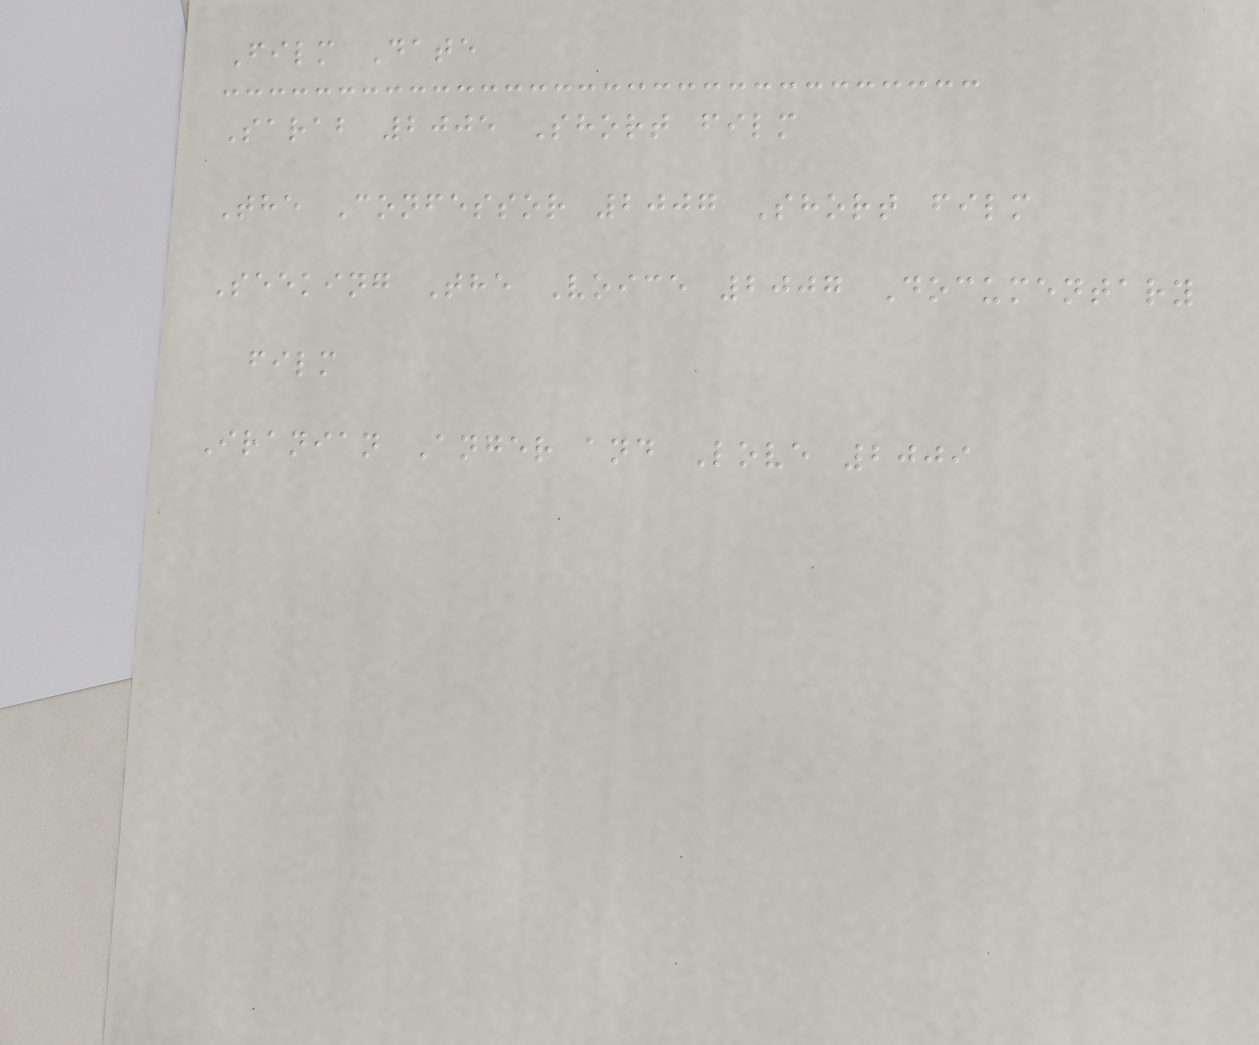Film Date
Sarab 2005 Short film
The Confessor 2007 Short film
Seeking The Voice 2007 Documentary
film
Iranian Anger and Love 2009
